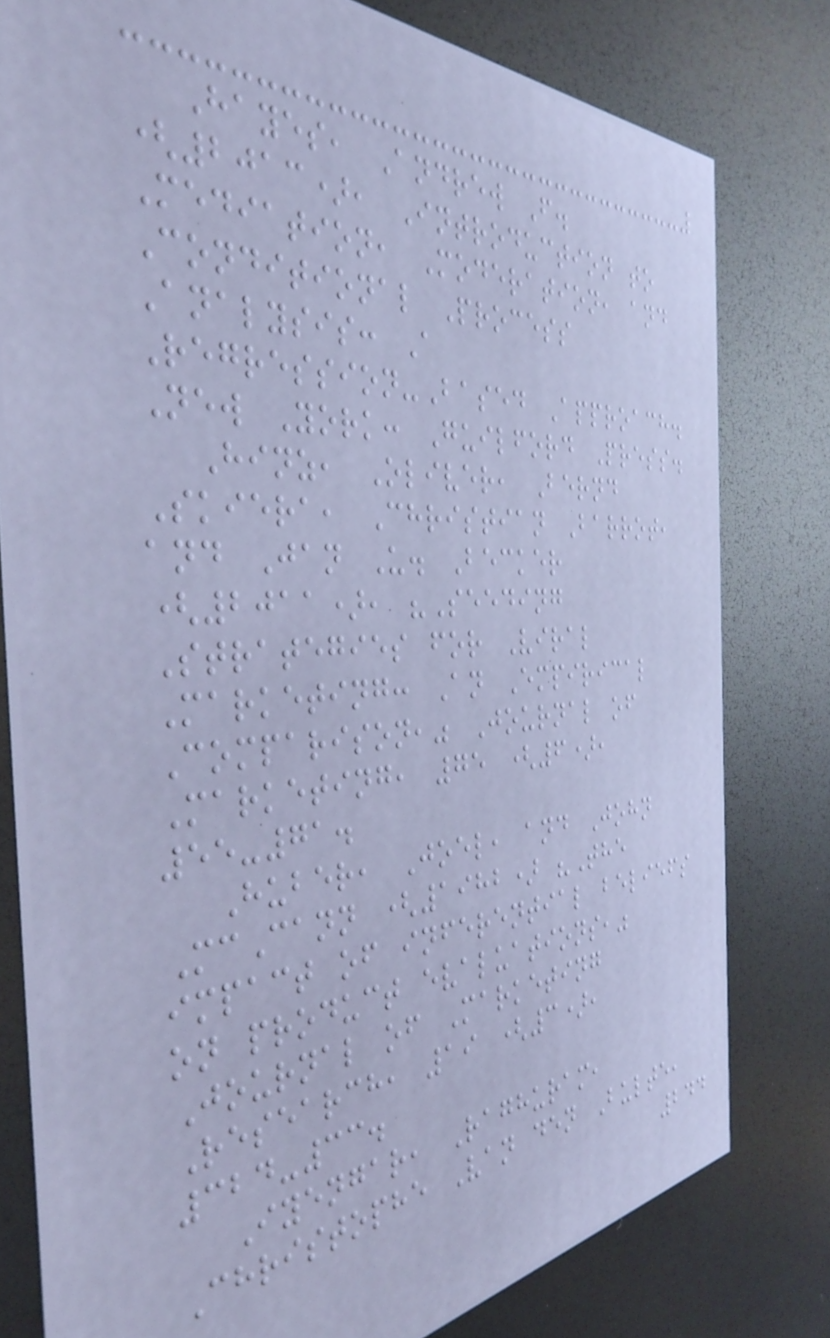Hayes, Andrew F.
(2013), Introduction to
Mediation, Moderation, and
Conditional Process
Analysis: A
Regression-Based Approach.
New York: Guilford Press.
Hinz, Oliver, Bernd
Skiera, Christian Barrot,
and Jan U. Becker
(2011), "Seeding
Strategies for Viral
Marketing: An Empirical
Comparison," Journal of
Marketing, 75 (6),
55-71.
Huber, Joel, and John
McCann (1982) "The
impact of inferential beliefs
on product evaluations,"
Journal of Marketing
Research, 19 (3),
324-33.
Iyengar, Raghuram,
Christophe Van den Bulte,
244
